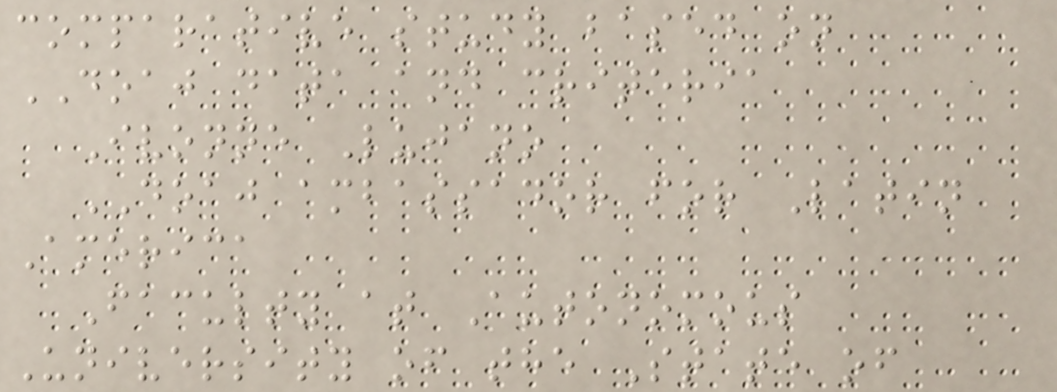comparative study based on
DOAJ data and criteria
Ivonne Lujano
DOAJ ambassador for Latin
America
Faculty at Autonomous
University of the State of
